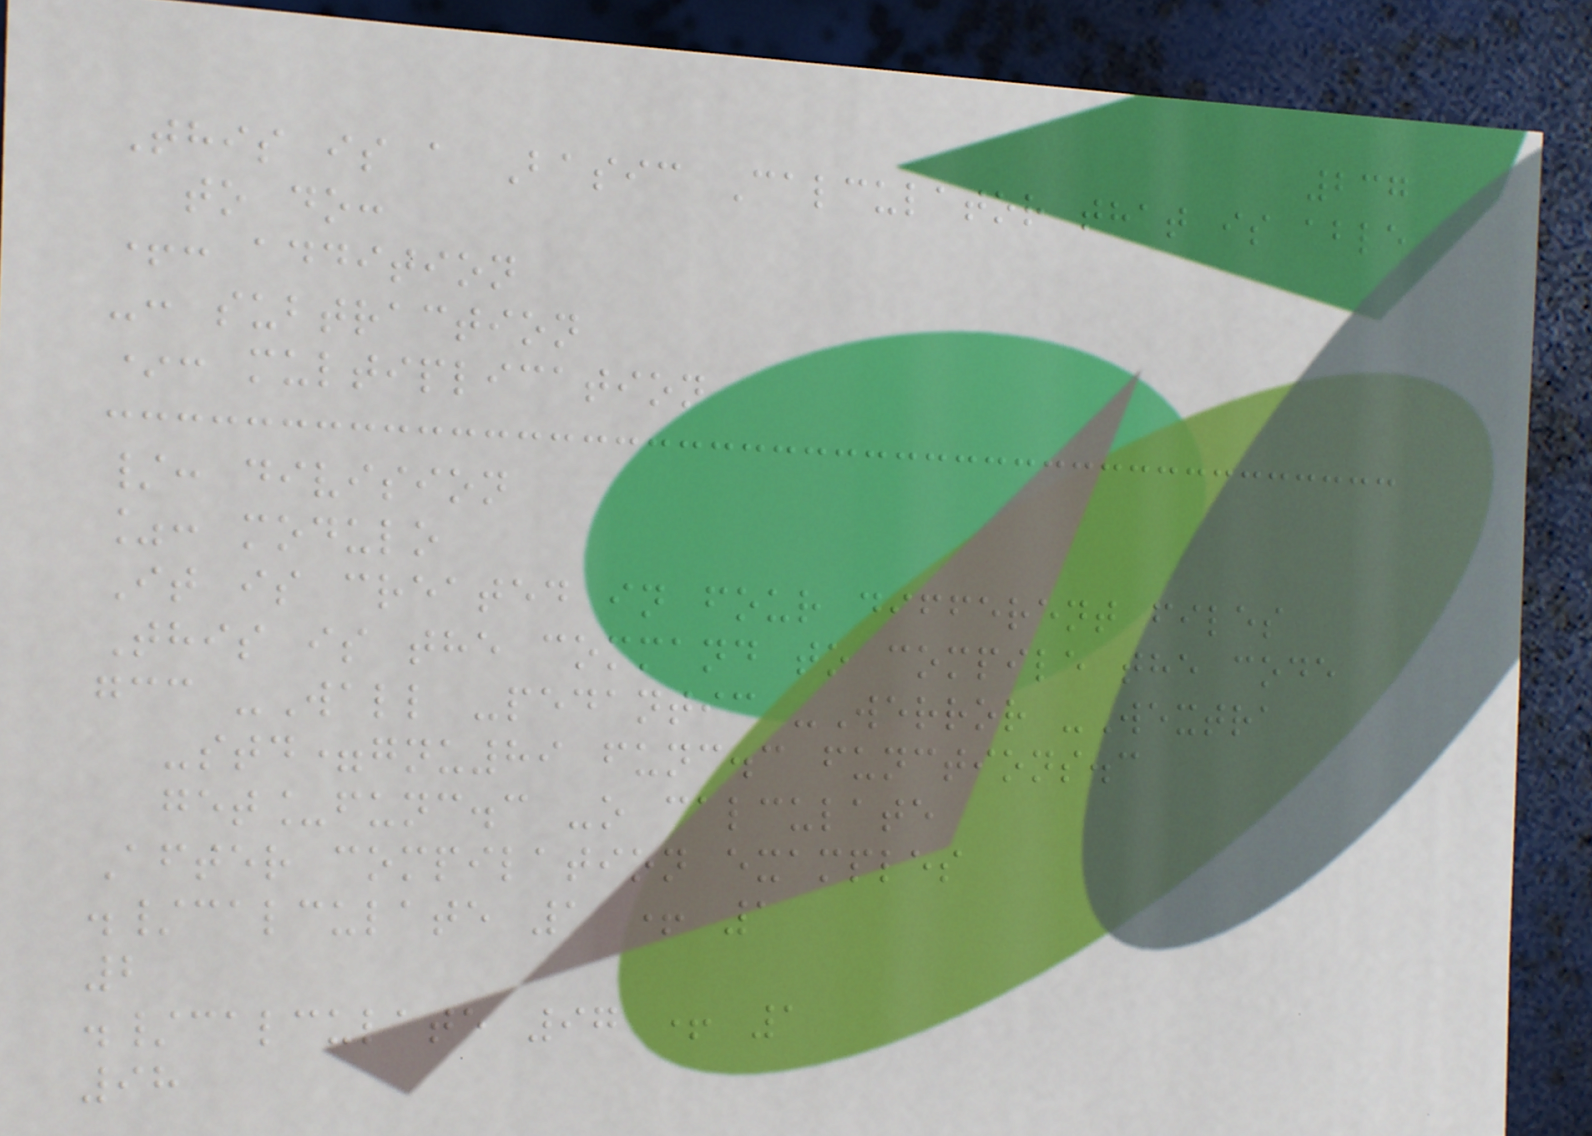237
This is a Basic Calculator that is able
to do:
+: addition
-: subtraction
*: multiplication
/: division
%: modulo
It is created in four different files
This is the command to compile the code
gcc -Wall -pedantic -Werror -Wextra
-std=gnu89 func.c functions.c
get_func.c -o calculate
After compilation examples
./calculate 1 + 1
2
./calculate 97 + 1
98
